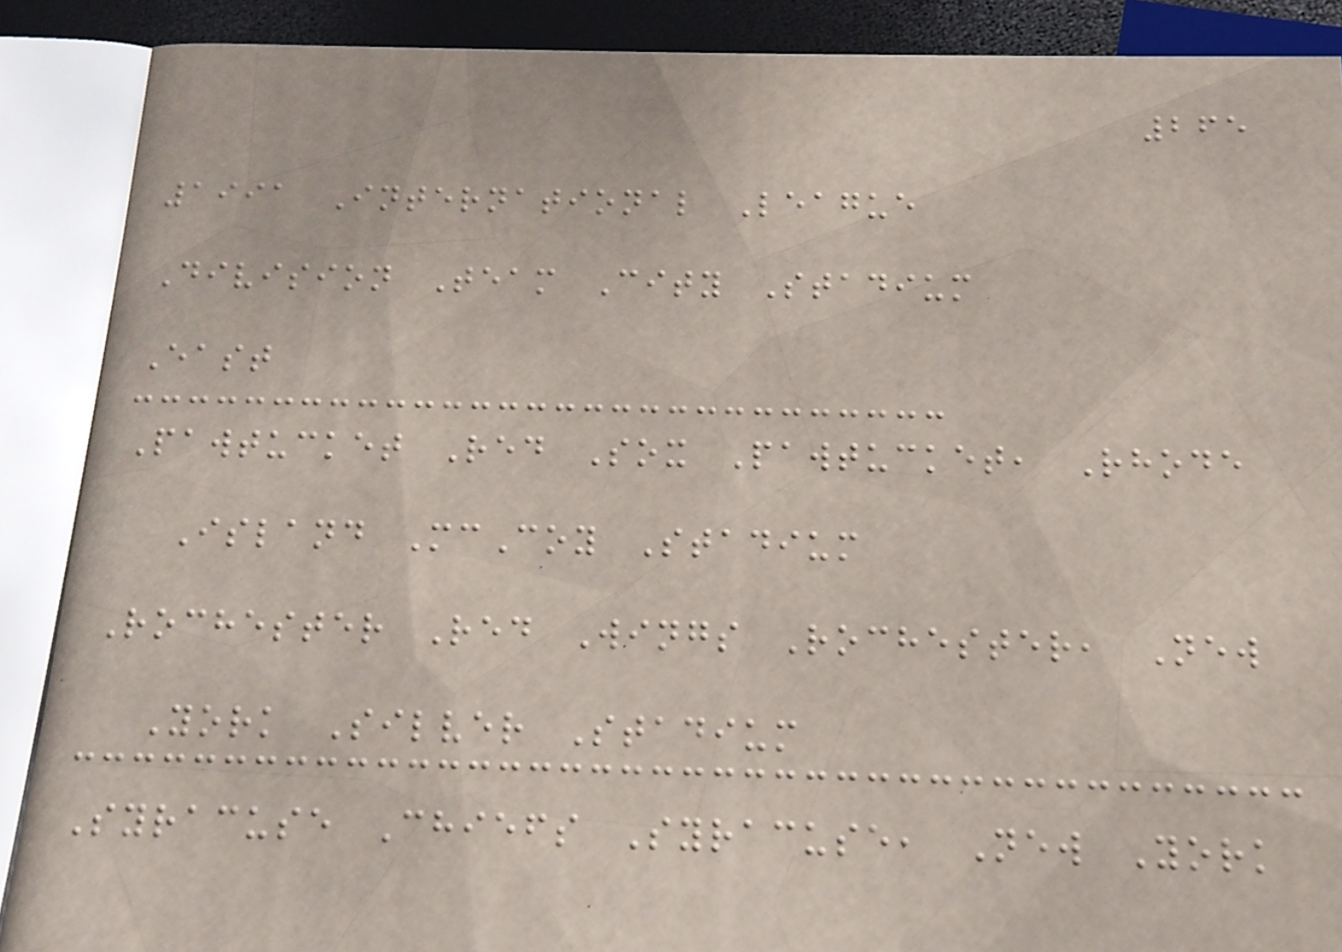265
1991 International League
Division Team City Stadium
East
Pawtucket Red Sox Pawtucket, Rhode
Island McCoy Stadium
Rochester Red Wings Rochester, New
York Silver Stadium
Syracuse Chiefs Syracuse, New York
